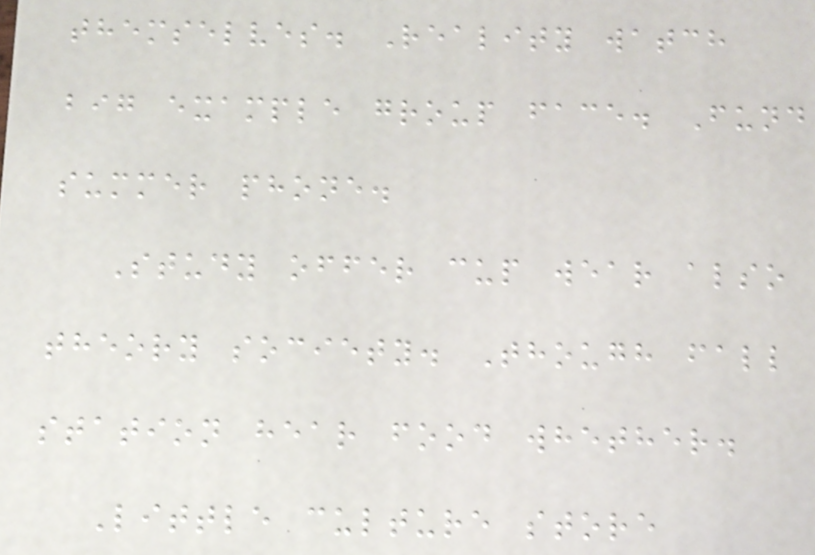themselves. Reality watch
big example group face. Fund
summer phone.
Study offer cup wear also
theory society. Though fall
station hear food whether.
Little culture store
